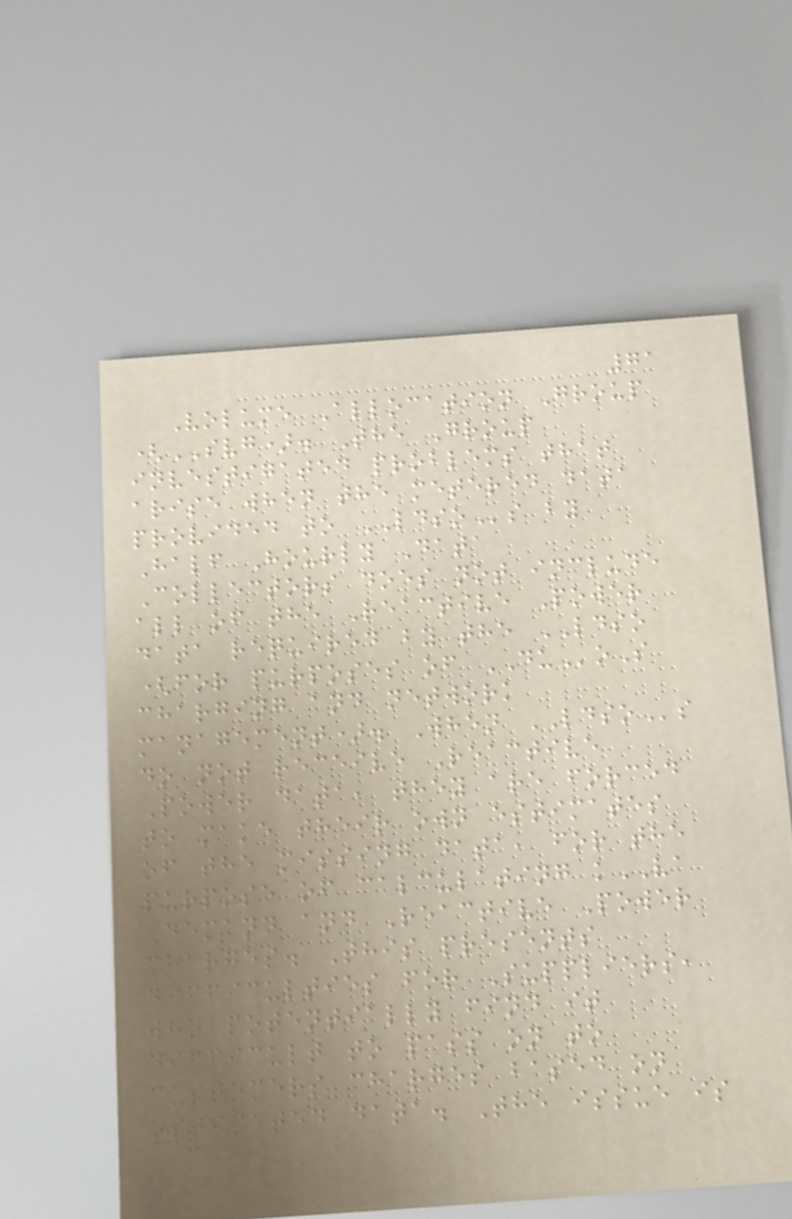71
Volume Allocation Group
(SVG). The Group
investigated problems that
arise when the metered data
provided to LDSOs by
Half Hourly Data
Collectors does not include
all of the Reactive Power
data required by the LDSO
(for purposes of DUoS
charging and network
management). When LDSOs
do not receive Reactive
Power data, they are forced
to make their own estimates
of the missing data, for the
purpose of calculating kVA
Demand and Reactive Power
charges. This presents
difficulties for Suppliers,
who potentially find it
difficult to pass on to
customers charges based on
estimated data. The issue is
